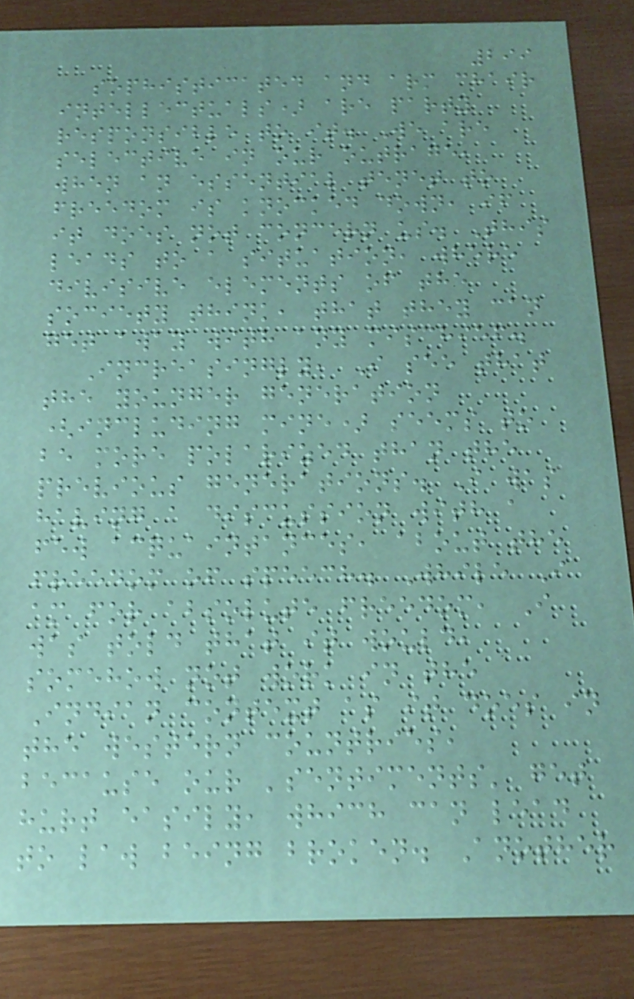299
sophisticated and arm chair
intellectuals) are party
responsible to it. We are
selective in our outrage,
when an essential tenet to
freedom is knocked down, if
it does not concern us. This
leads to a situation, where
divisive elements of the
society think, that they can
get away with any mischief.
Increasingly, I see that
the younger generation
(including mine) seems to
be more polarized than the
previous generations. I was
having a discussion with a
few acquaintances, about the
freedom of speech. While I
am for absolute freedom, I
was told that it would,
somehow not work in the
Indian context as it does in
the western countries,
because our 'sentiments' get
hurt easily, which can lead
to law being broken. Another
